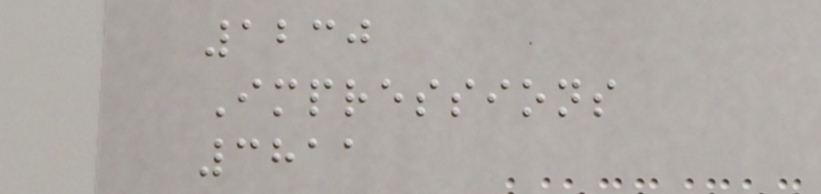1230
Impressions
3811
